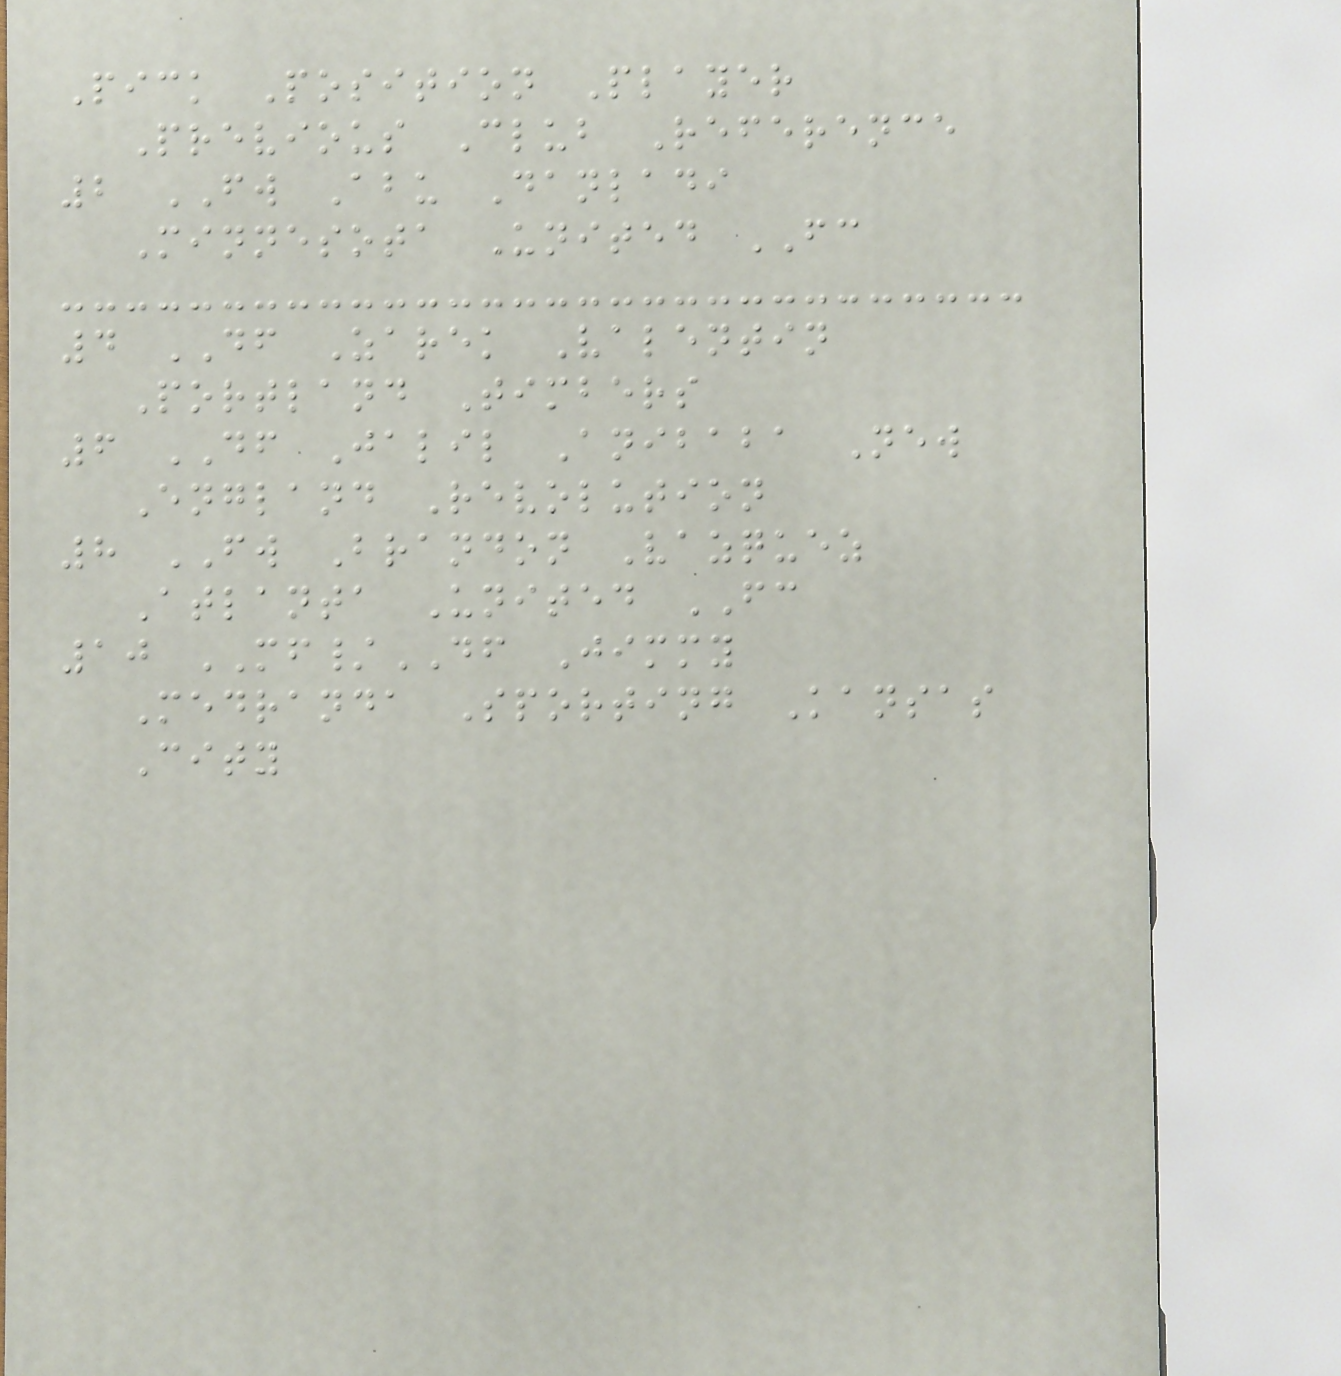Pick Position Player
Previous Club Reference
2 FW Abu Danladi
Minnesota United FC
4 DF Zarek Valentin
Portland Timbers
6 DF Jalil Anibaba New
England Revolution
8 FW Brandon Vazquez
Atlanta United FC
10 MF/DF Jimmy
Medranda Sporting Kansas
City
